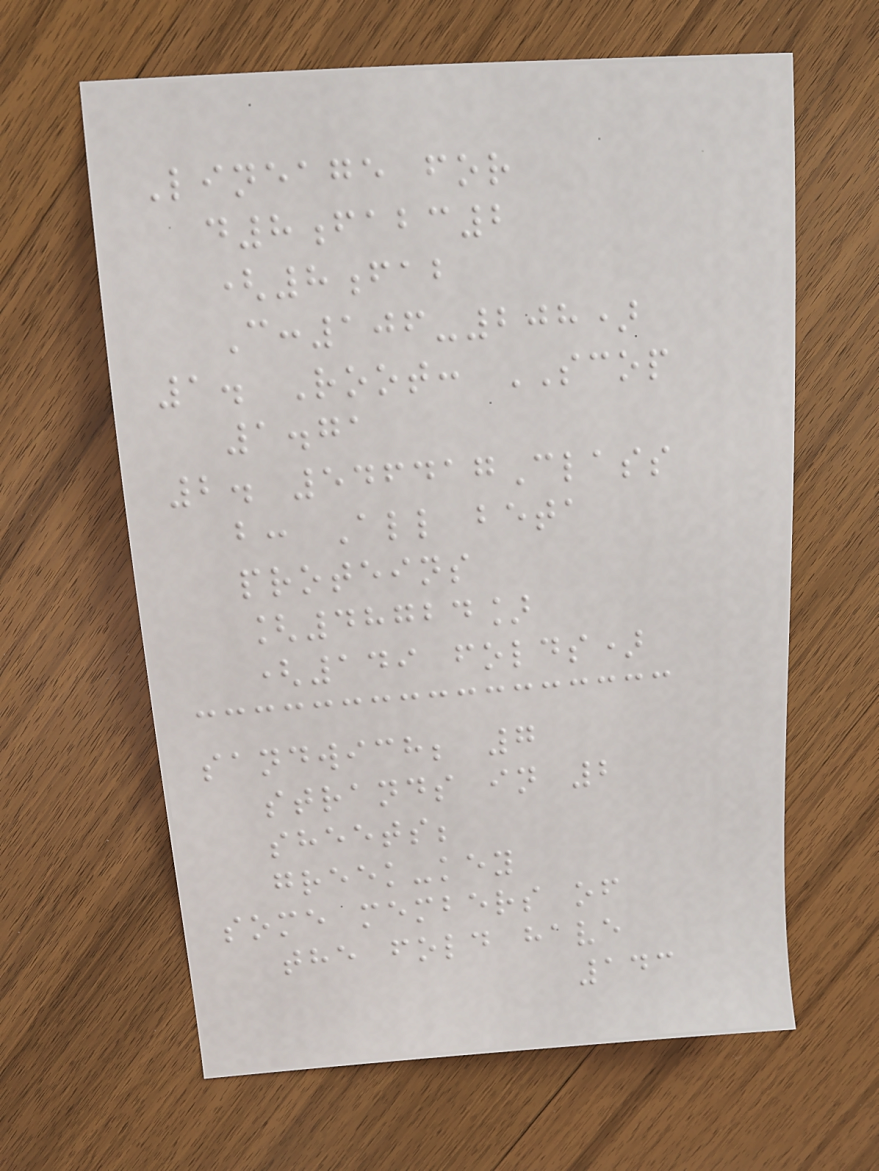Lineage for
d8fabc2
(8fab
C:106-208)
1. Root: SCOP
1.71
2. 546417Class
b: All beta
proteins
[48724]
(149 folds)
sandwich; 7
strands in 2
sheets;
greek-key
some members of
the fold have
143
